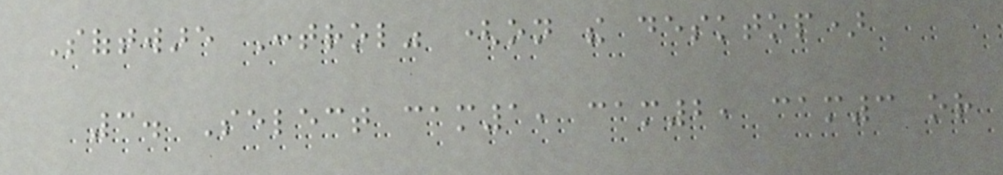Software Control" (on the desktop)
3. Select cam1, cam2, cam3 or
